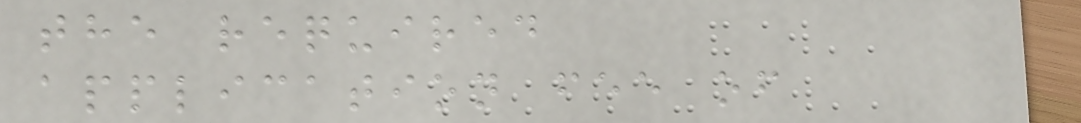the required
application fee of
